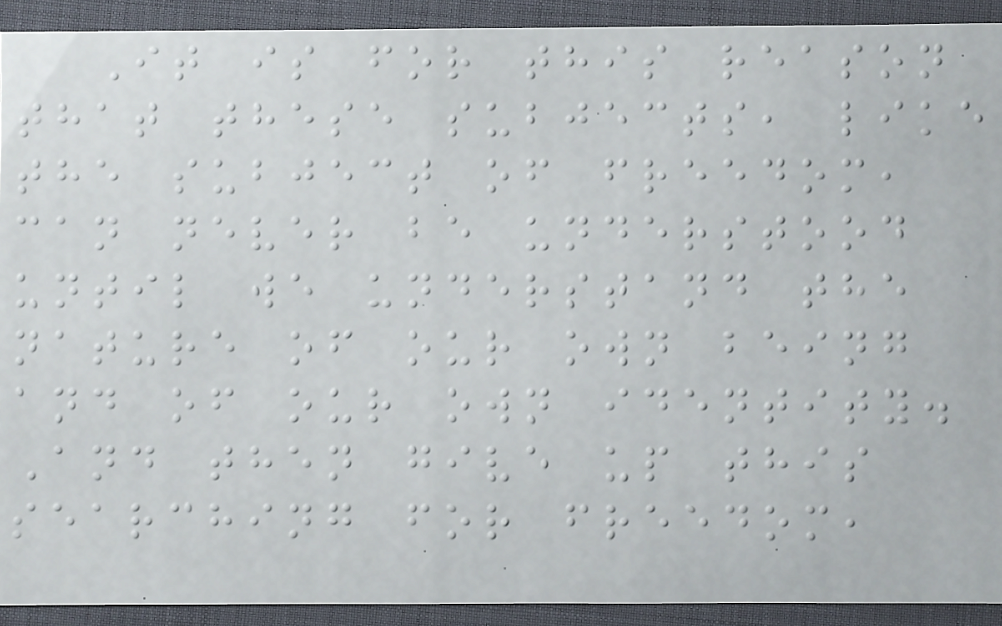It is for this reason
that these subjects, like
the subject of freedom,
can never be understood
until we understand the
nature of our own being
and of our own identity.
And then give up this
searching for freedom,
